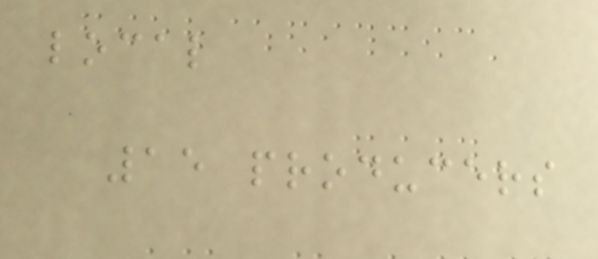local
15 producers
